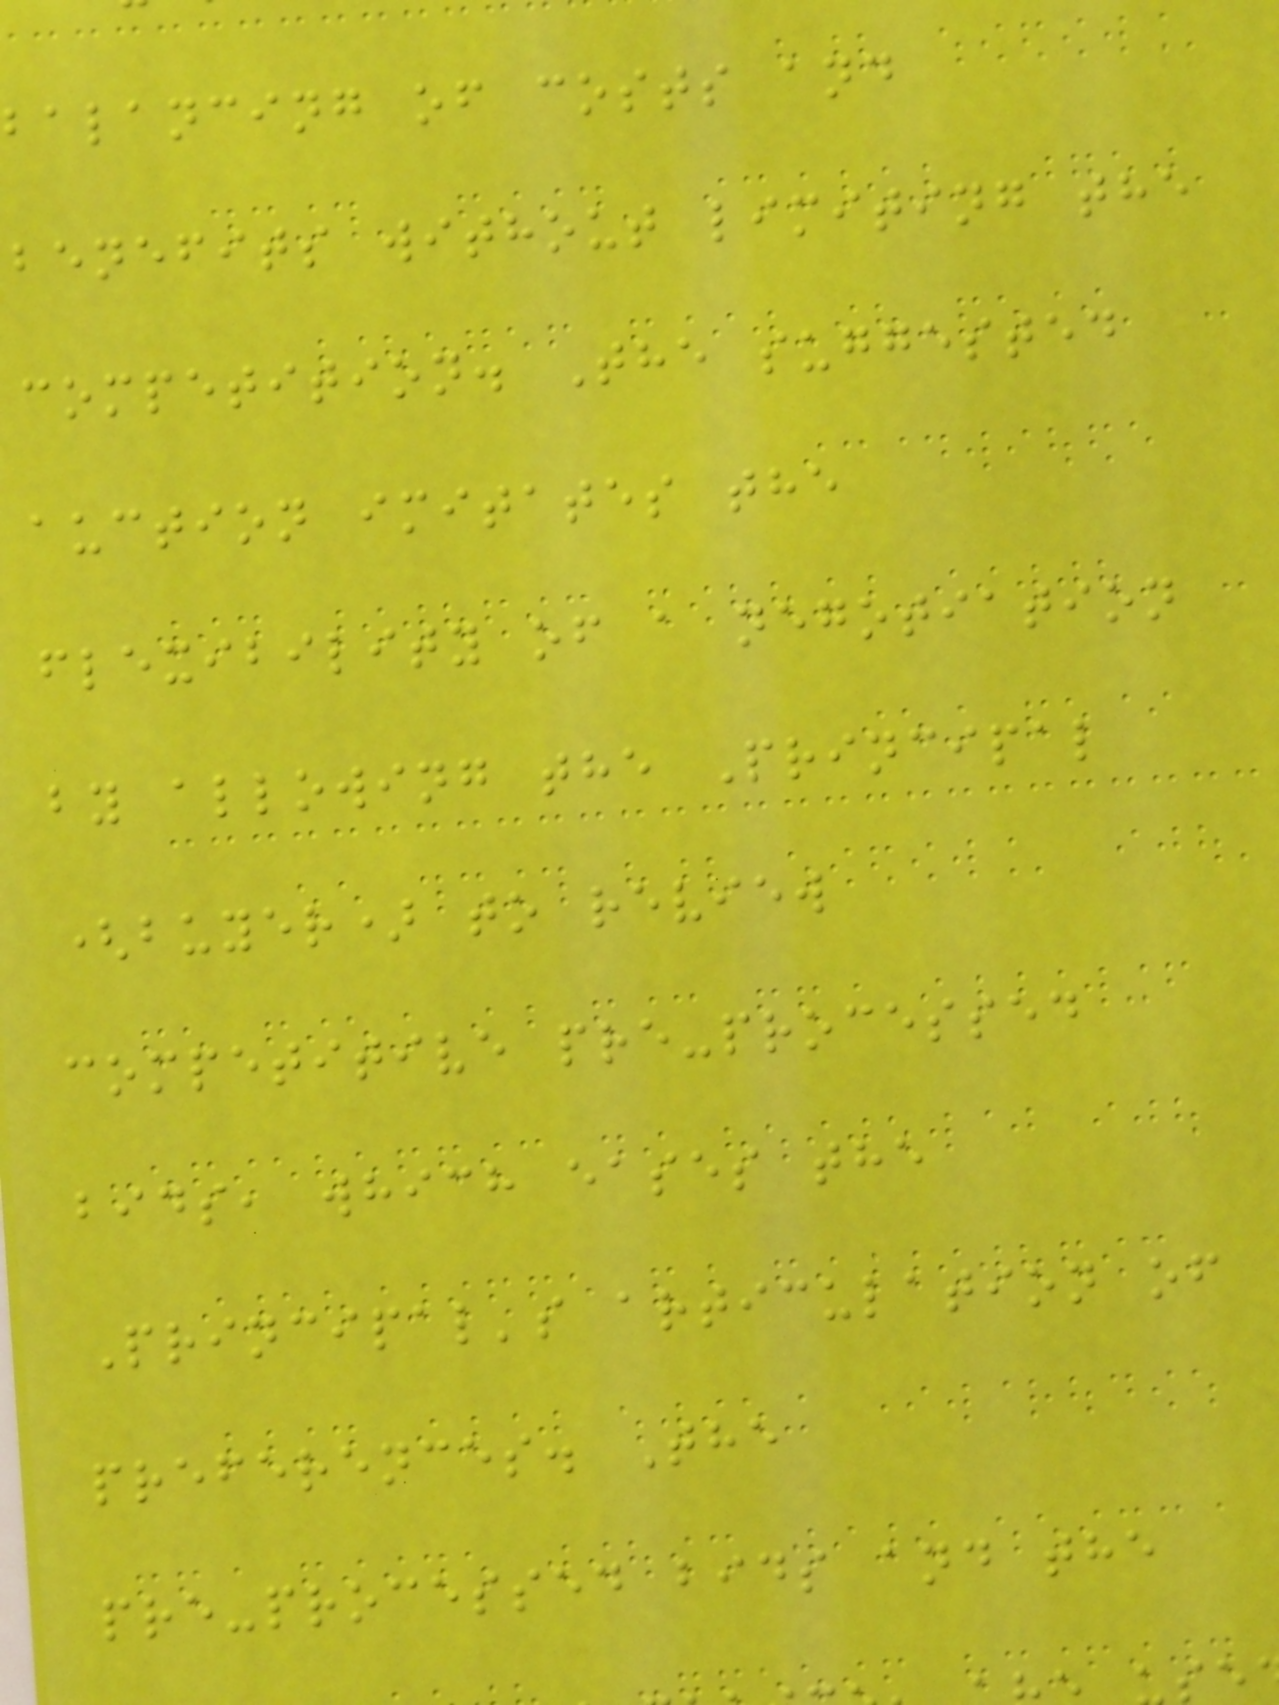balancing of costs and
benefits without limiting the
competition. The suggested
auction imitates the
flexibility of a negotiation
by allowing the Principal
(buyer) to review
competitive pre-processed
bids, which eases the
Principal's articulation of
preferences. The
pre-processed bids and the
